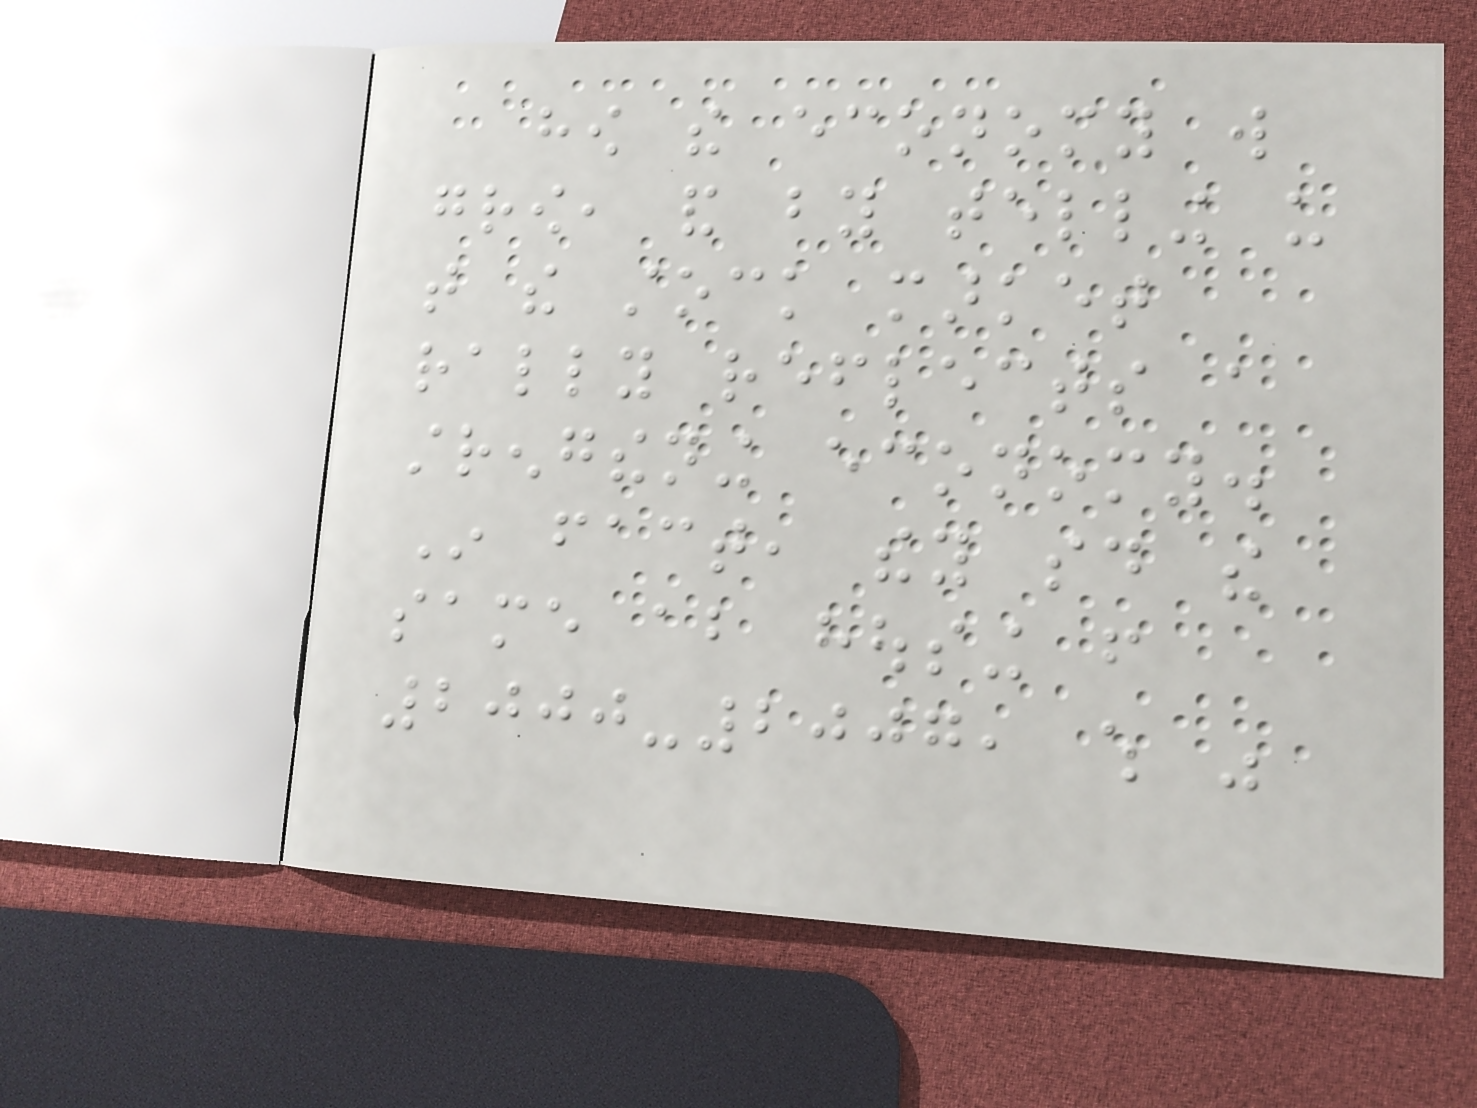how the economy will
grow, and by telling us
that the stock market
rally reflects a
strengthening economy.
In fact, they said the
same about housing from
2000-2007, which was
